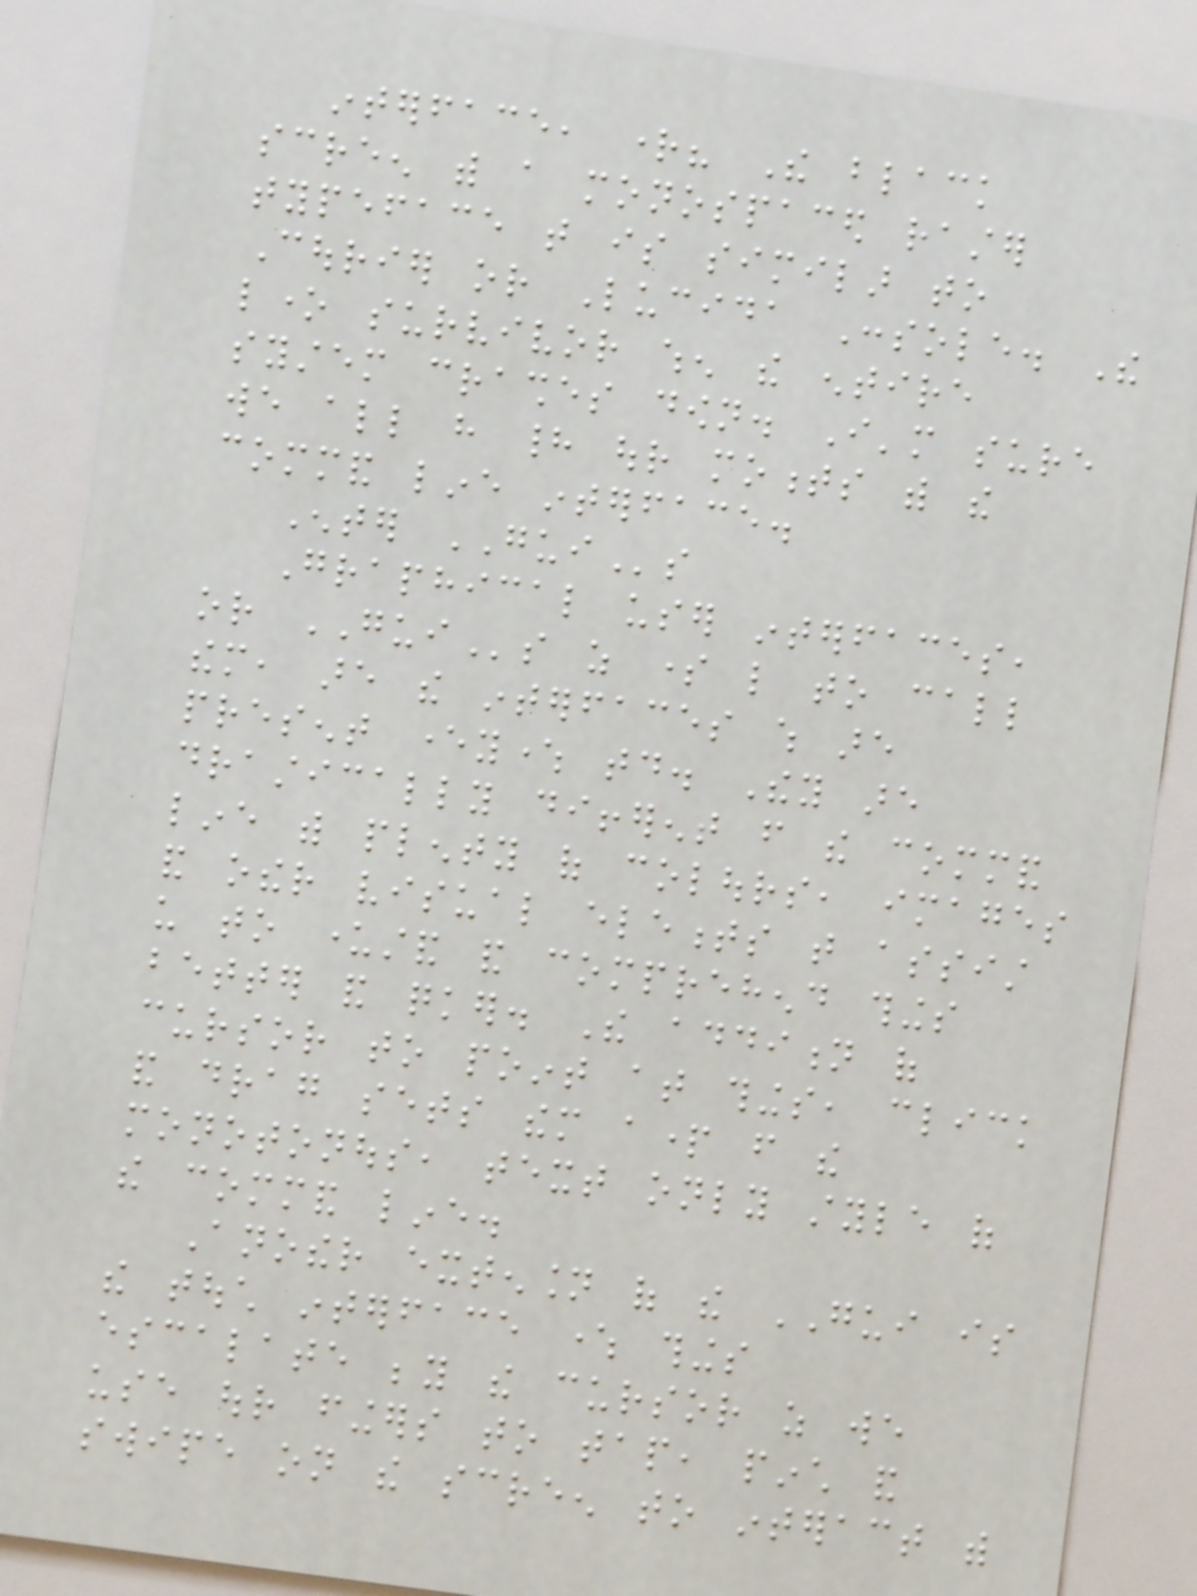interface, right? The black
screen with a monospaced raster
typeface that is similar to
Courier or Lucida Console. The
lone survivor when the entire
system crashes down. I'm sure
we all have had our moments with the
command line interface.
Enter GUIs
Graphical user interfaces,
or GUIs as some like to call
them, are the interfaces which are
present everywhere today. They are
drastically different from the command
line with plenty of colours, images
and other visual elements that assist
us to understand and comprehend things
better and quicker. The addition of
cursor to point at things, click
and drag sets them apart from the
monotonous, text only style of
the command line.
Another extension of the GUI is
the touch interface where things
escalate beyond the cursor as we
use our fingers to tap, pinch and
swipe on the screen to interact with
